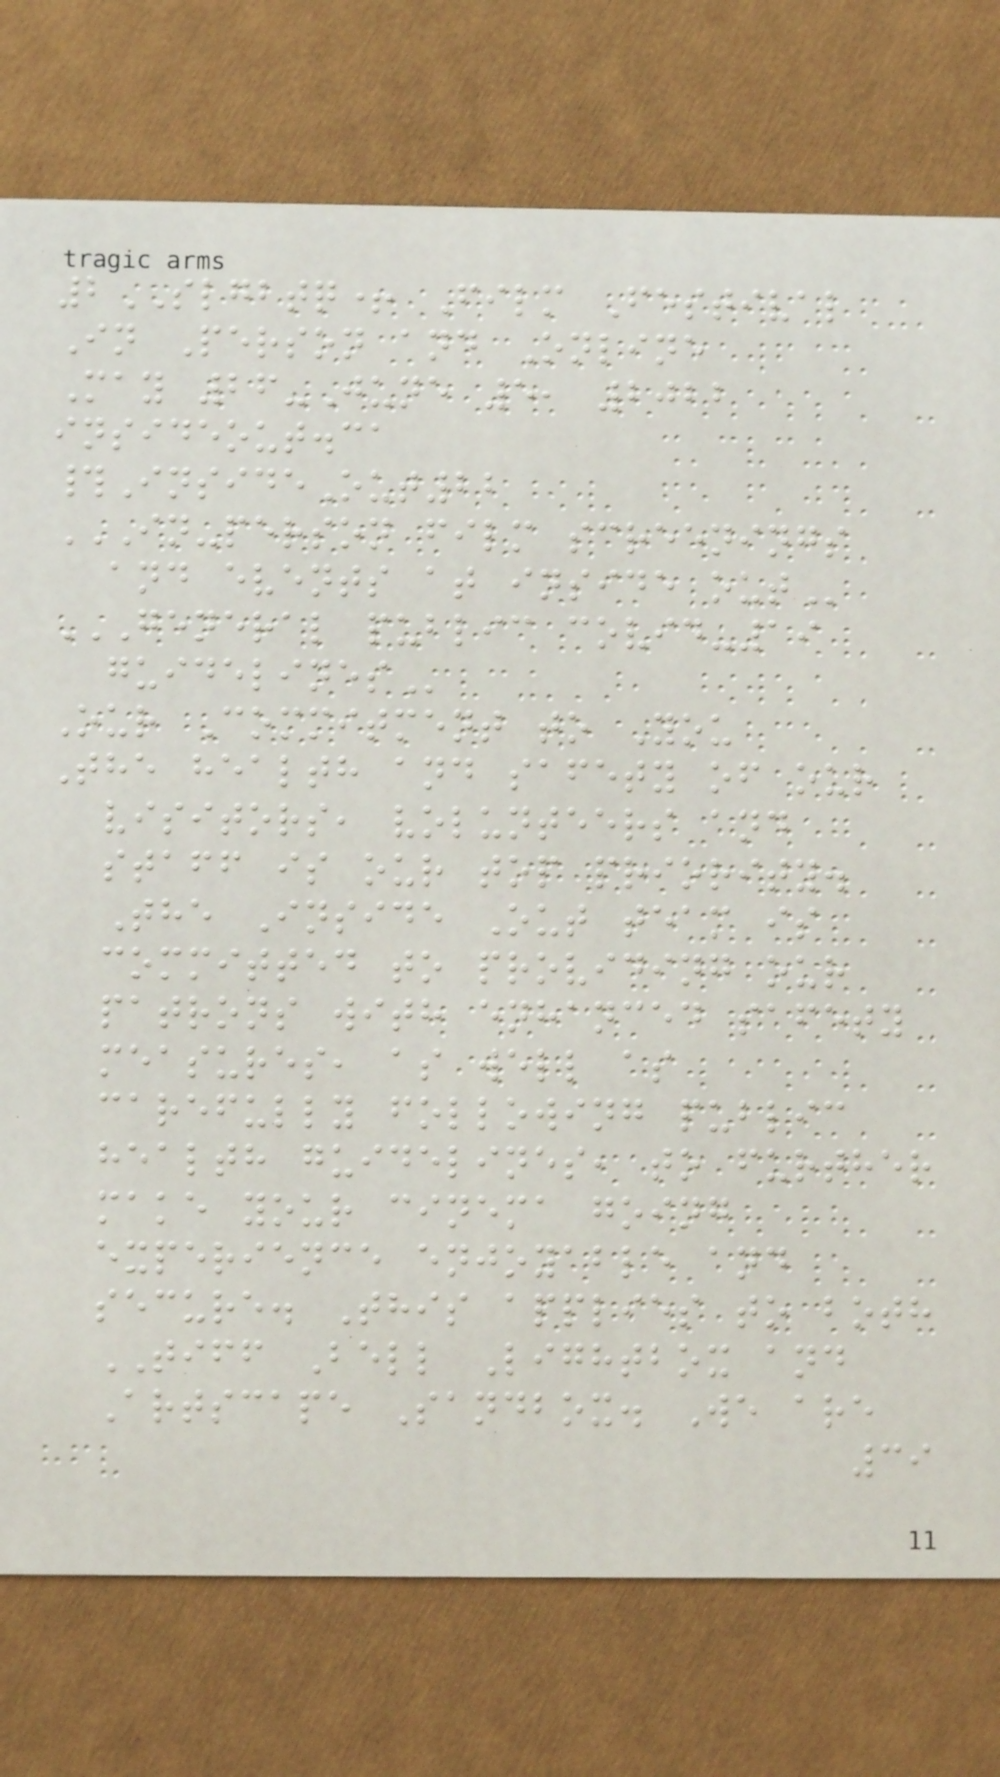2SLGBTQ+ Film Festival
In Person and Online
May 26-June 5, 2022
insideout.ca
#InsideOut22
IN-PERSON FILM SCREENINGS
AND EVENTS AT INSIDE OUT
GENERAL PUBLIC COVID-19
GUIDELINES
Our Commitment to You
The health and safety of our
visitors, volunteers and
staff is our top priority.
The Inside Out team is
committed to providing our
patrons with enhanced safety
measures, as well as
carefully following public
health guidelines, to further
make your cinema going
experience enjoyable and
secure. This applies to both
TIFF Bell Lightbox and
Artscape Sandbox. We are
39
